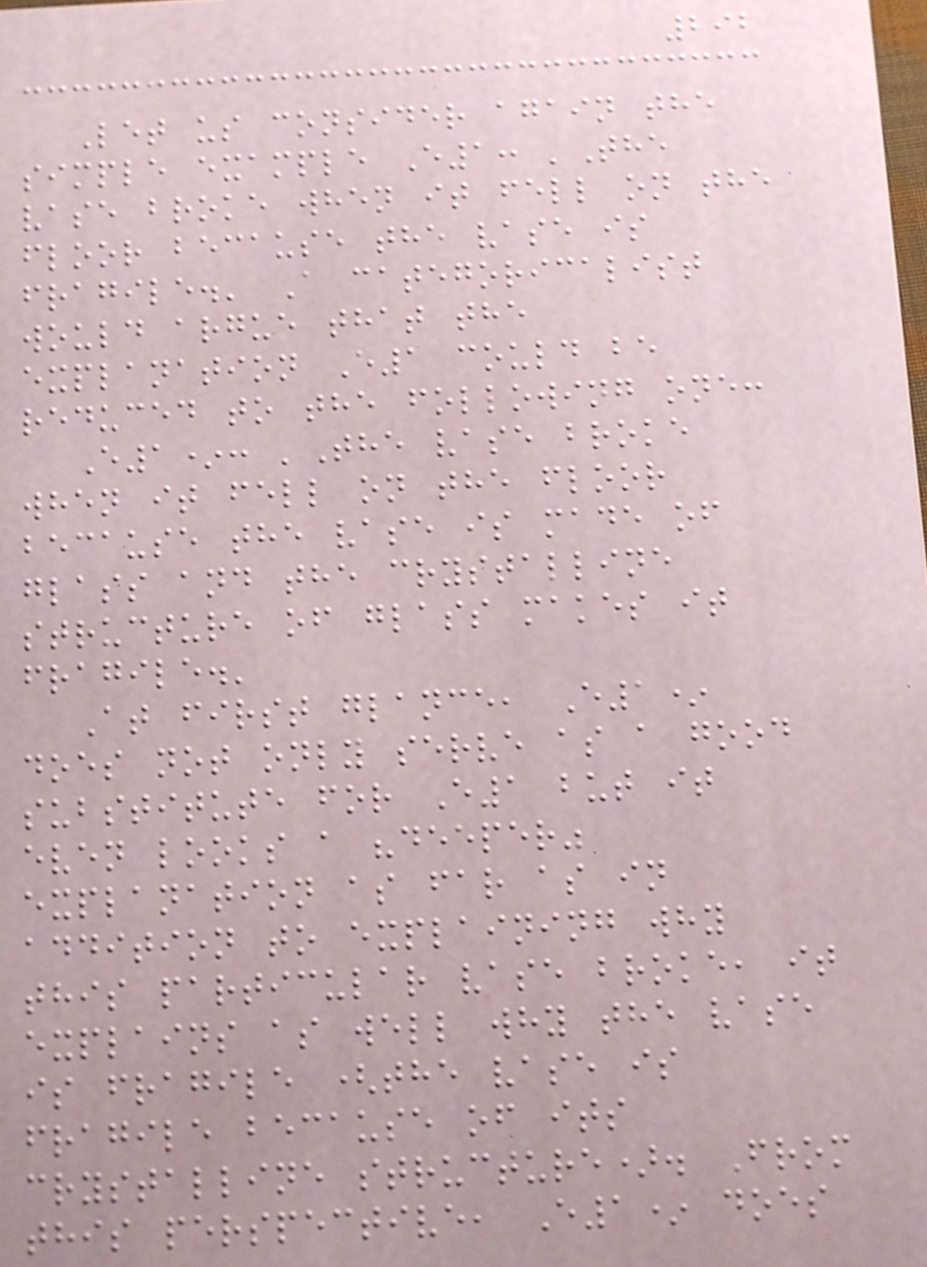292
Let us consider again the
simple example E1: 'The
vase broke when it fell on the
floor because the vase is
fragile.' A categoricalist
would argue that the
explanation E1 could be
reduced to the following one:
E1*: 'The vase broke
when it fell on the floor
because the vase is made of
glass and the crystalline
structure of glass makes it
fragile.'
At first glance, E1*
does not only serve as a good
substitute for E1 but it
even looks a "deeper"
explanation as far as in
addition to explaining why
this particular vase broke, it
explains as well why the vase
is fragile (the vase is
fragile because of its
crystalline structure). From
this perspective, E1* does
